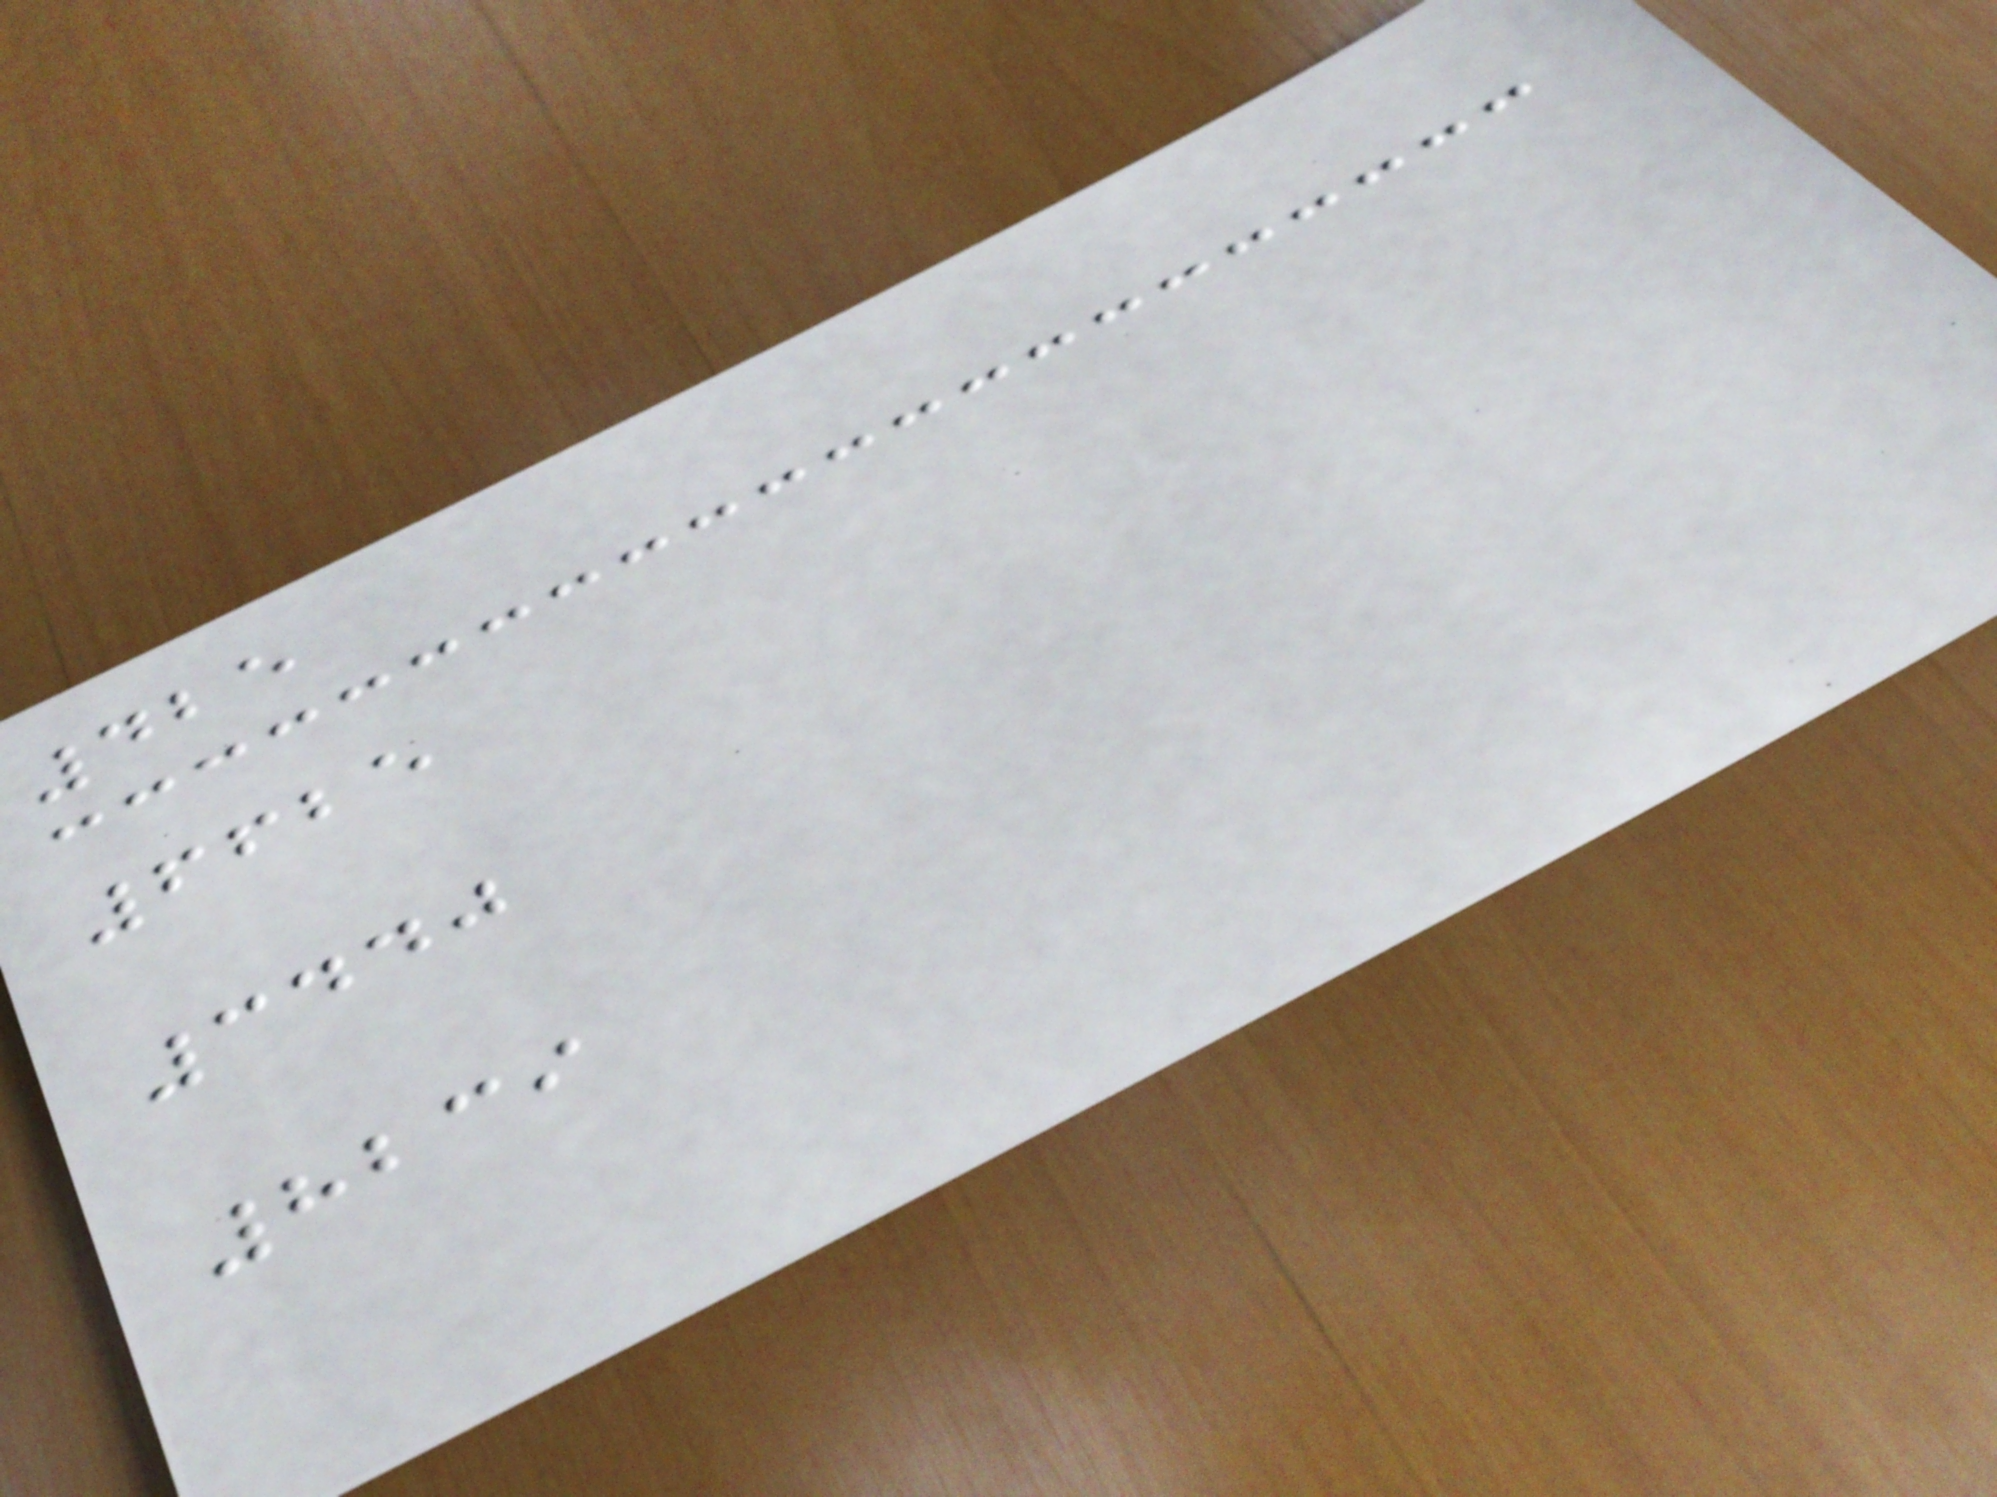425
6625
3440
8239
